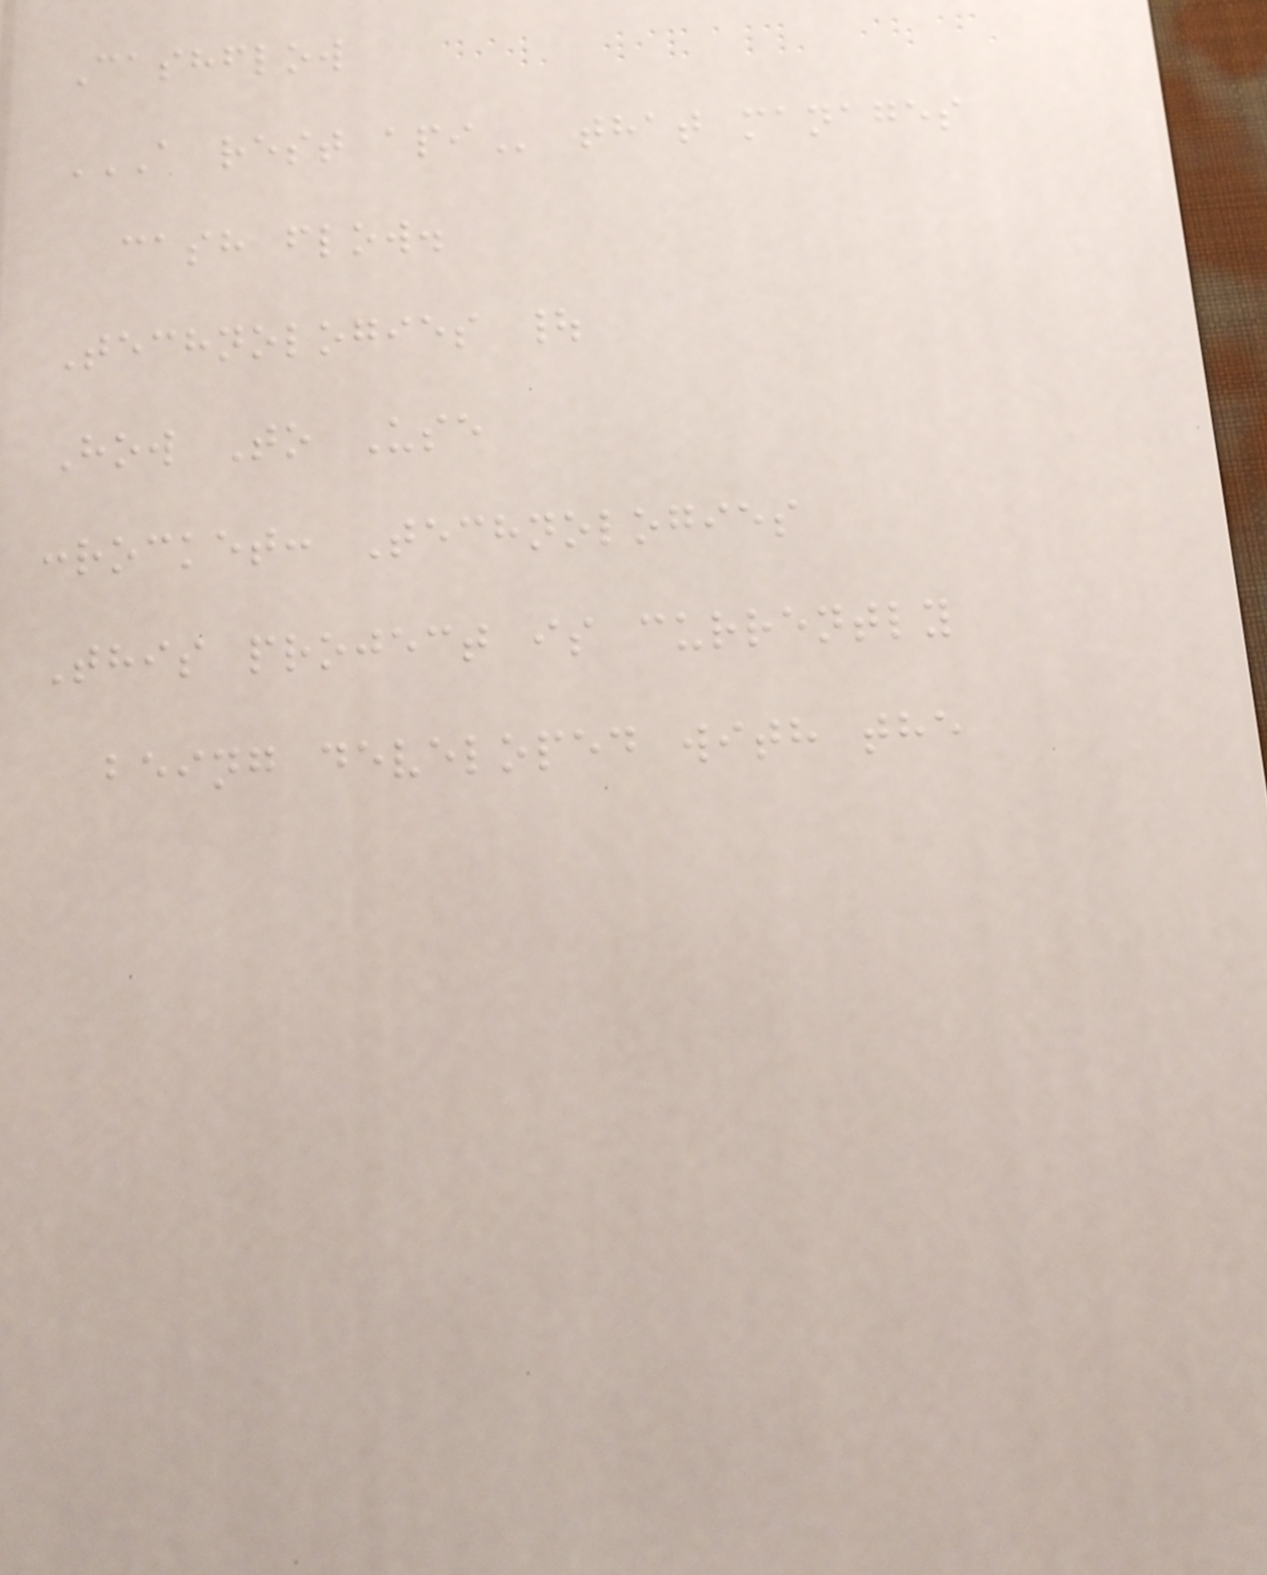Cashflow
A REST API that manages
cash flow.
Technologies |
How To Use
:rocket: Technologies
This project is currently
being developed with the
